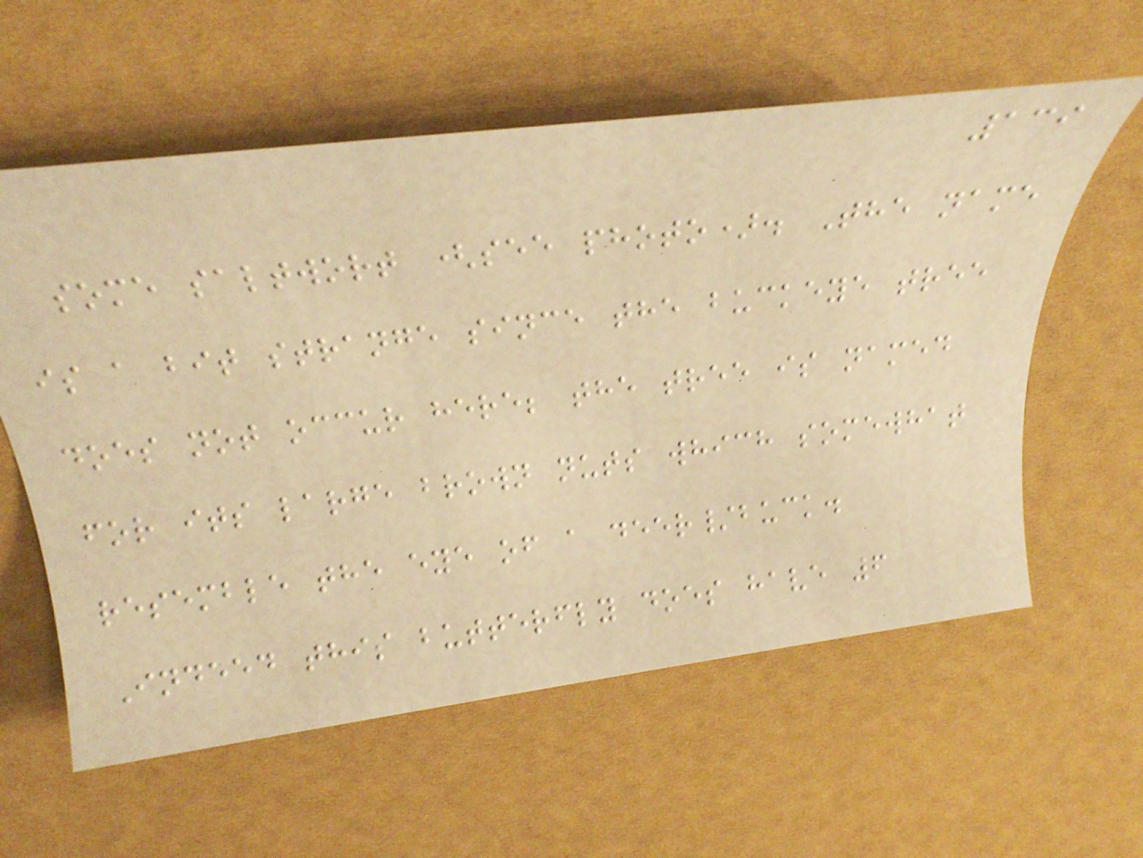139
some saltwort (see photo). The name
is a bit strange since the buckeye tree
does not occur here; the tree is named
for its large brown nuts which somewhat
resemble the eye of a deer/buck.
Indeed this butterfly does have 6
